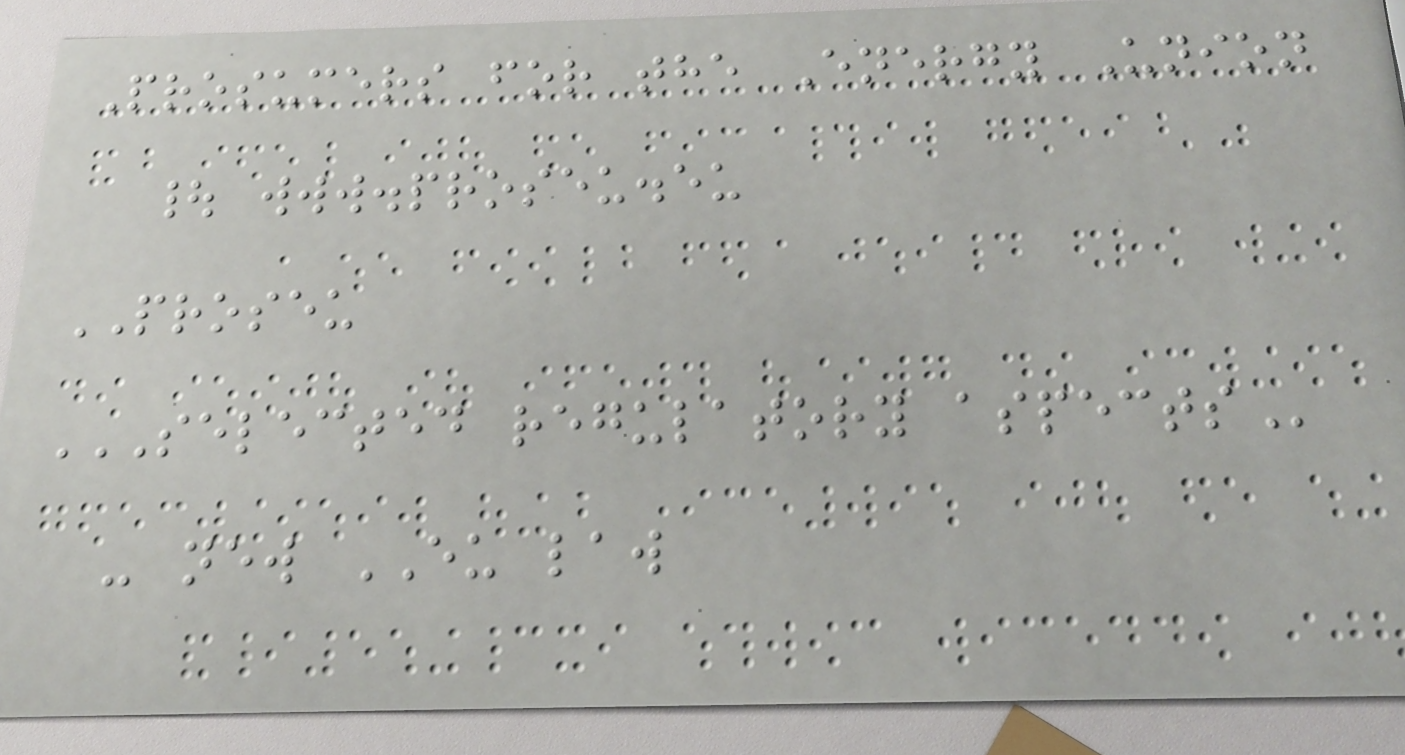Prosumers for the Energy Union
| www.proseu.eu
PROSEU
SELECTED REGULATORY ASPECTS
- new EU law
